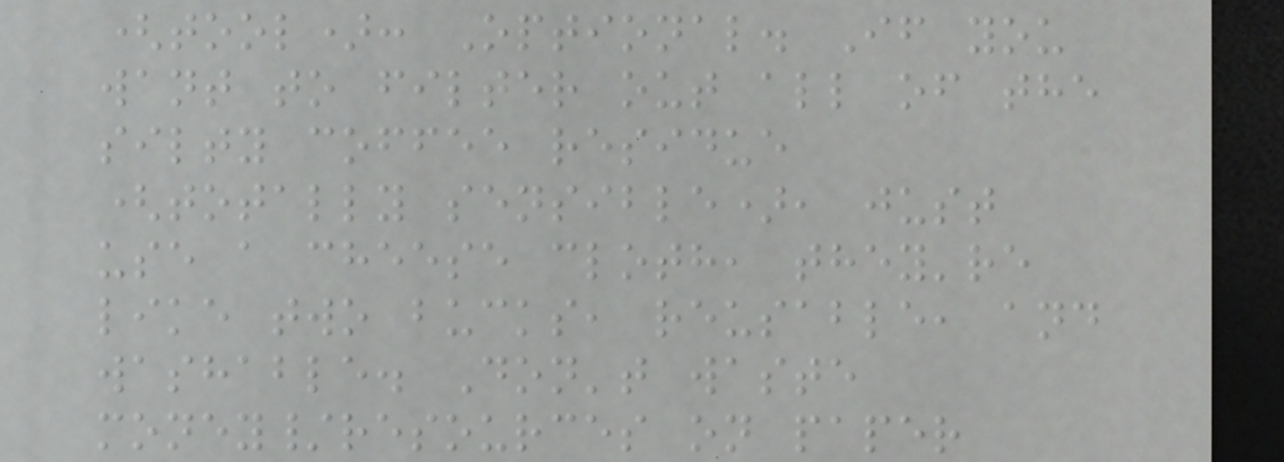(tool): Optional. If you
want to filter out all of the
silty coffee residue
(totally sensible), just
use a cheese cloth, they're
like two bucks, reusable, and
washable. Don't waste
money/resources on paper
